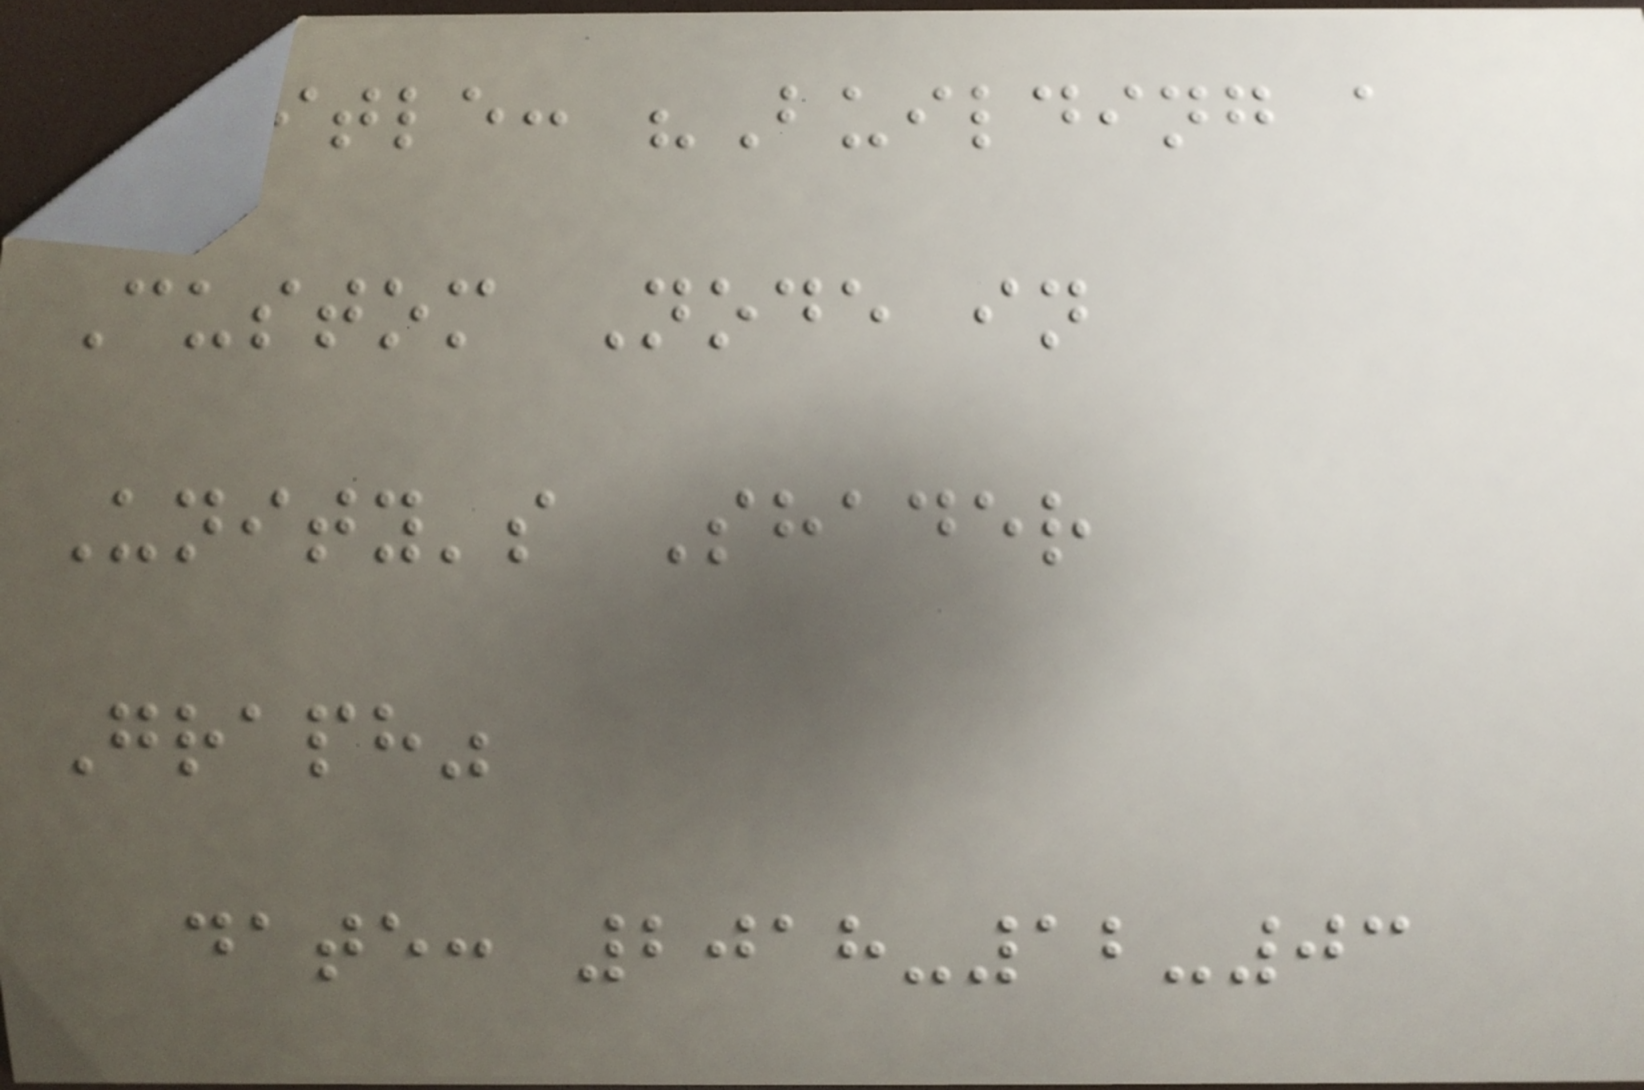title: "Building a
Custom Node in
Unity's Shader
Graph"
date: 2018-12-03
